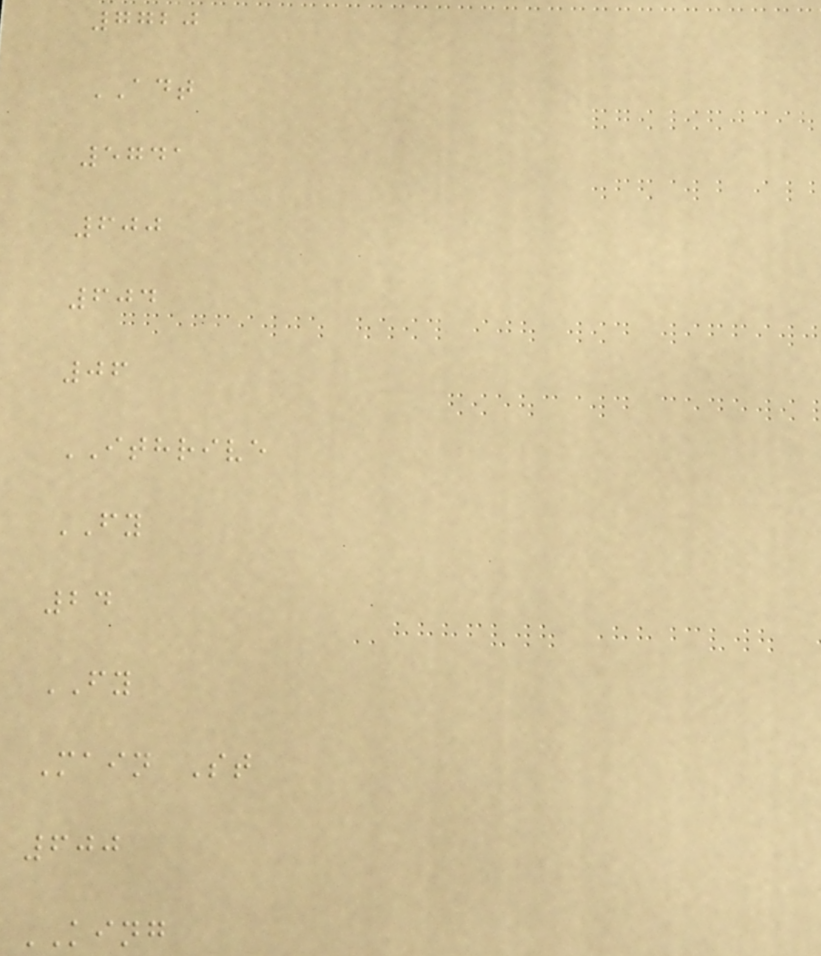7720
ADT
5741
600
604
06
ITHRIVE
FY
24
FY
Main St
600
KING
